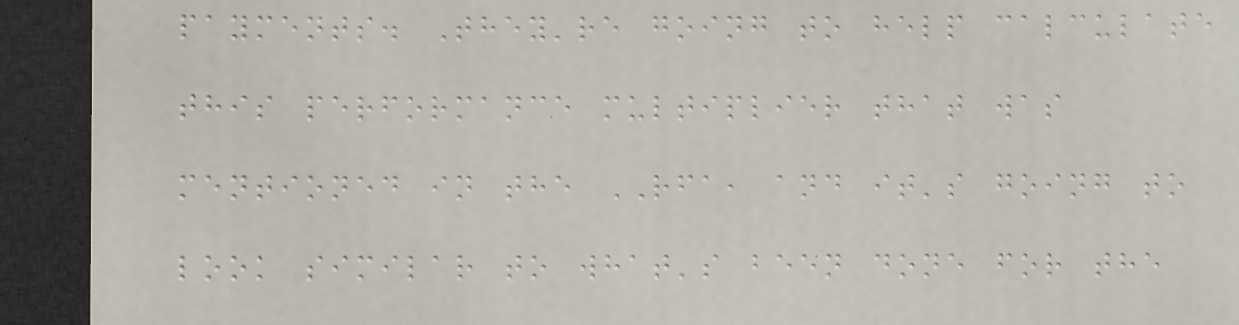payments. They're going to help calculate
this performance multiplier that was
mentioned in the RFA, and it's going to
look similar to what's been done for the
